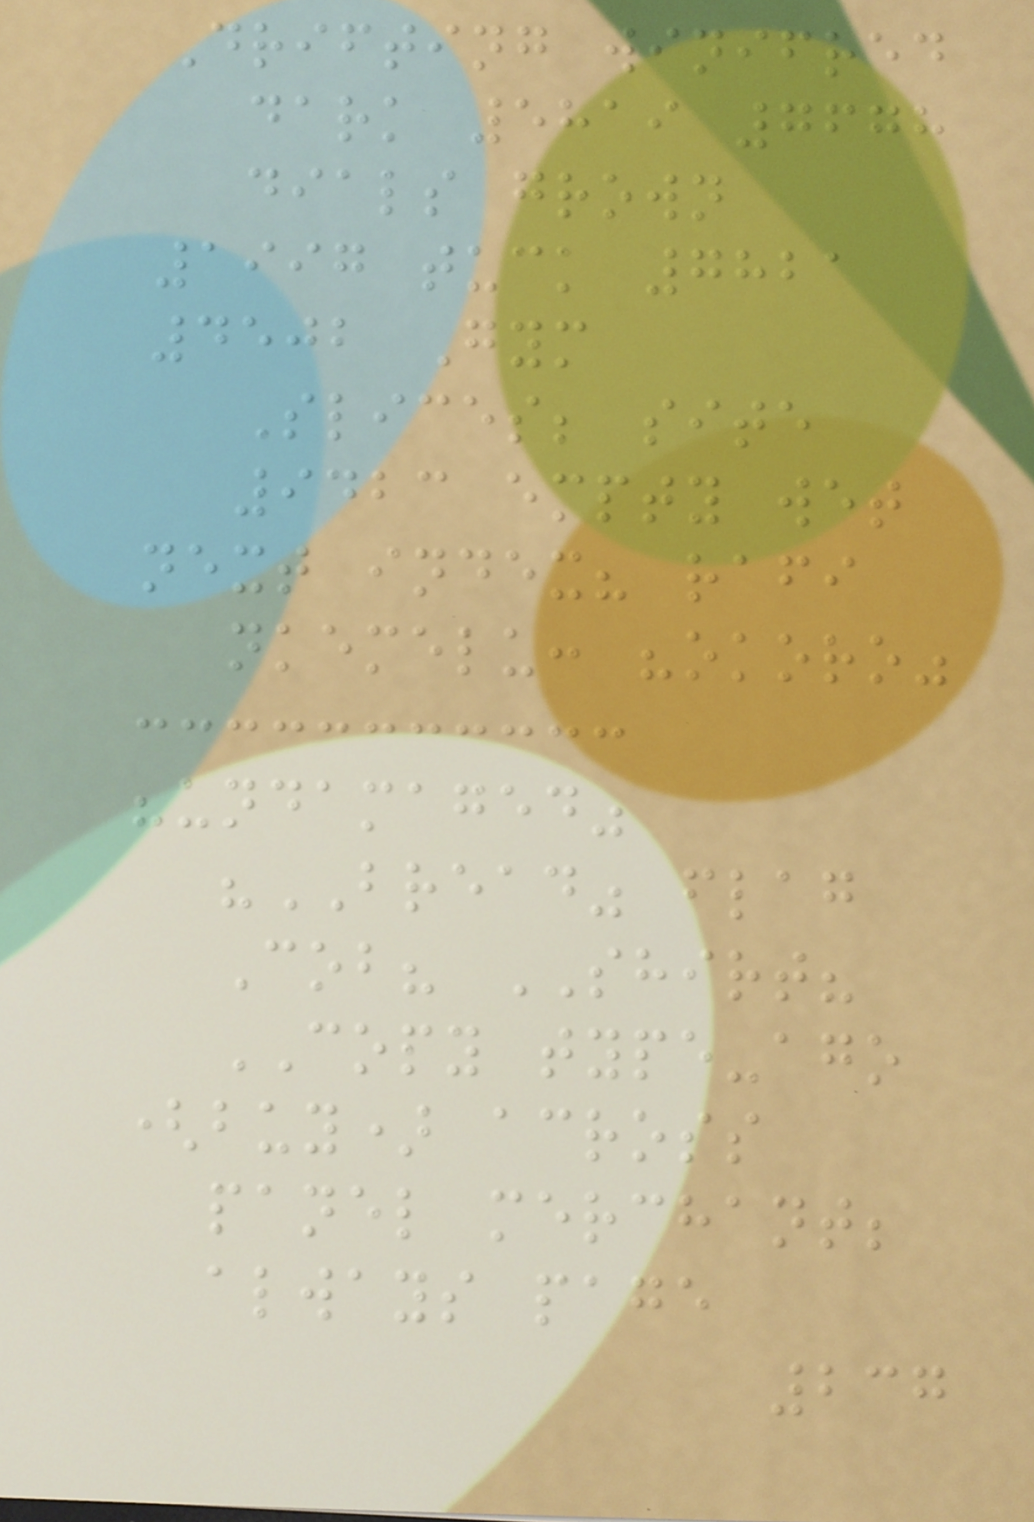Drifting winifred
dark 5819 7678
dials grown
1997 tuck 7821
4502 Gym
Slices; site
9423 empty wet
next index? rafi
nkemelu: "okoro"
"undamaged"
"BREAD" flag
Cob? SHIRT?
COPY type-ago
(buy) across
panel merchant;
always page
237
